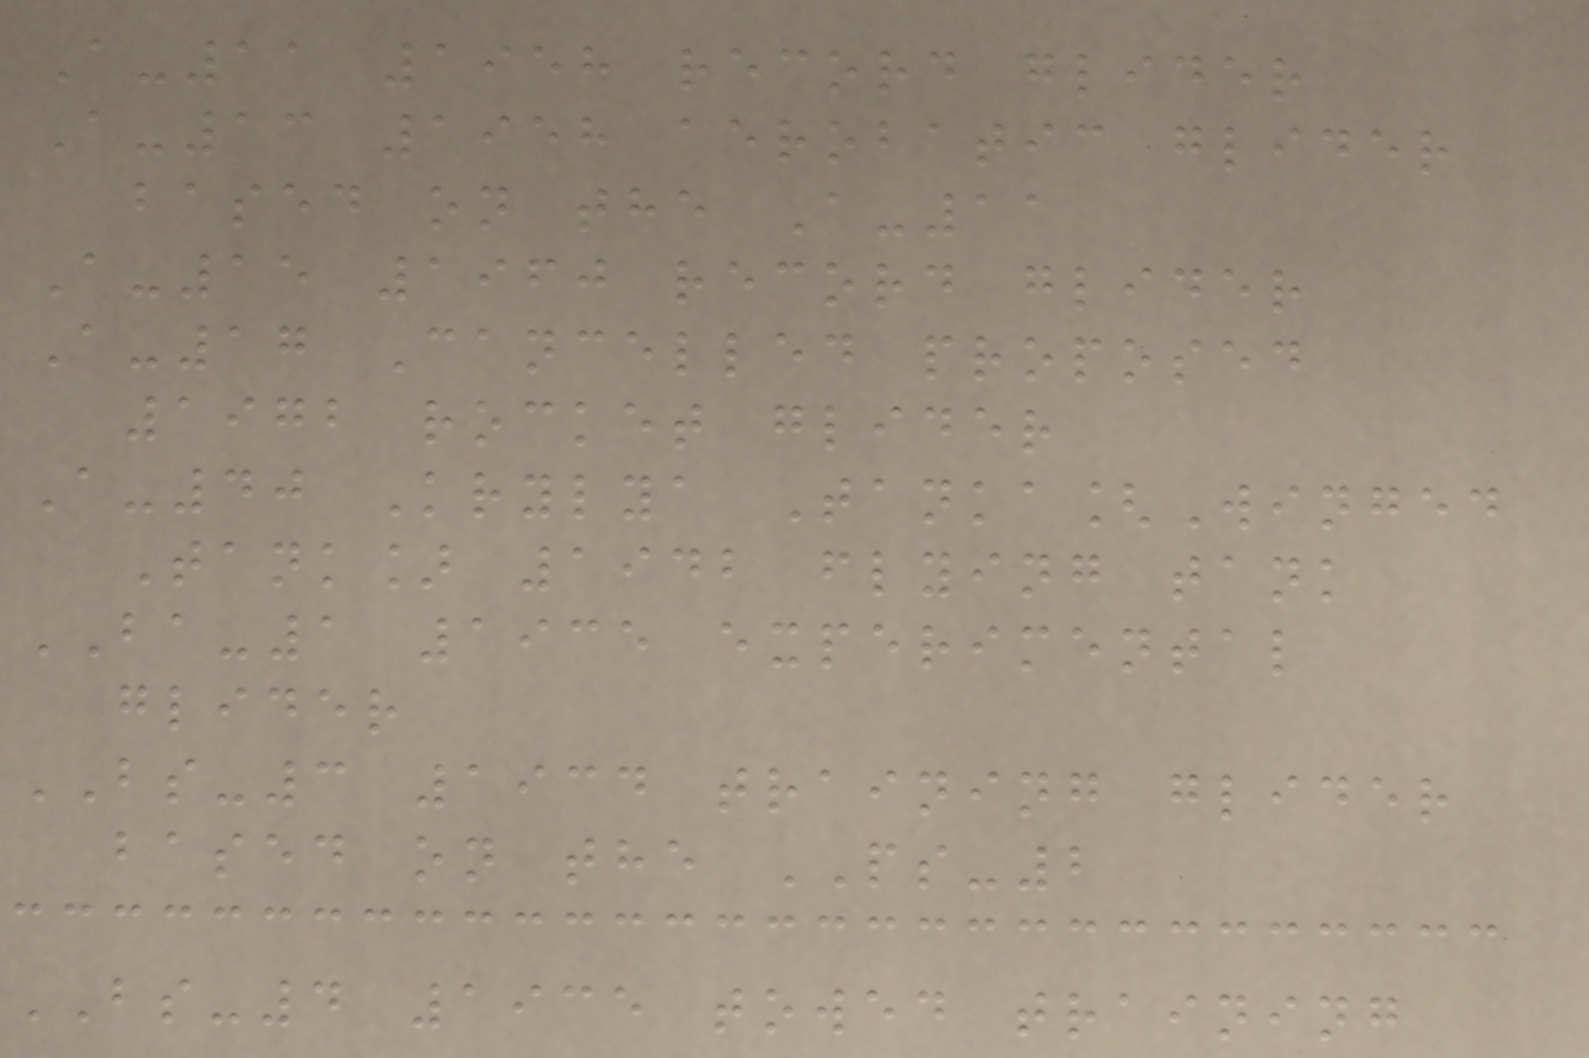A-11 1958 record glider
A-13 1958 aerobatic glider
based on the A-11
A-15 1960 record glider
A-17 Cancelled proposed
1972 rocket glider
A-40 Krylya Tanka[Winged
Tank] 1942 flying tank
BA-1 1935 experimental
glider
BS-3 1934 training glider
based on the PS-2
BS-4 1935 towed training
